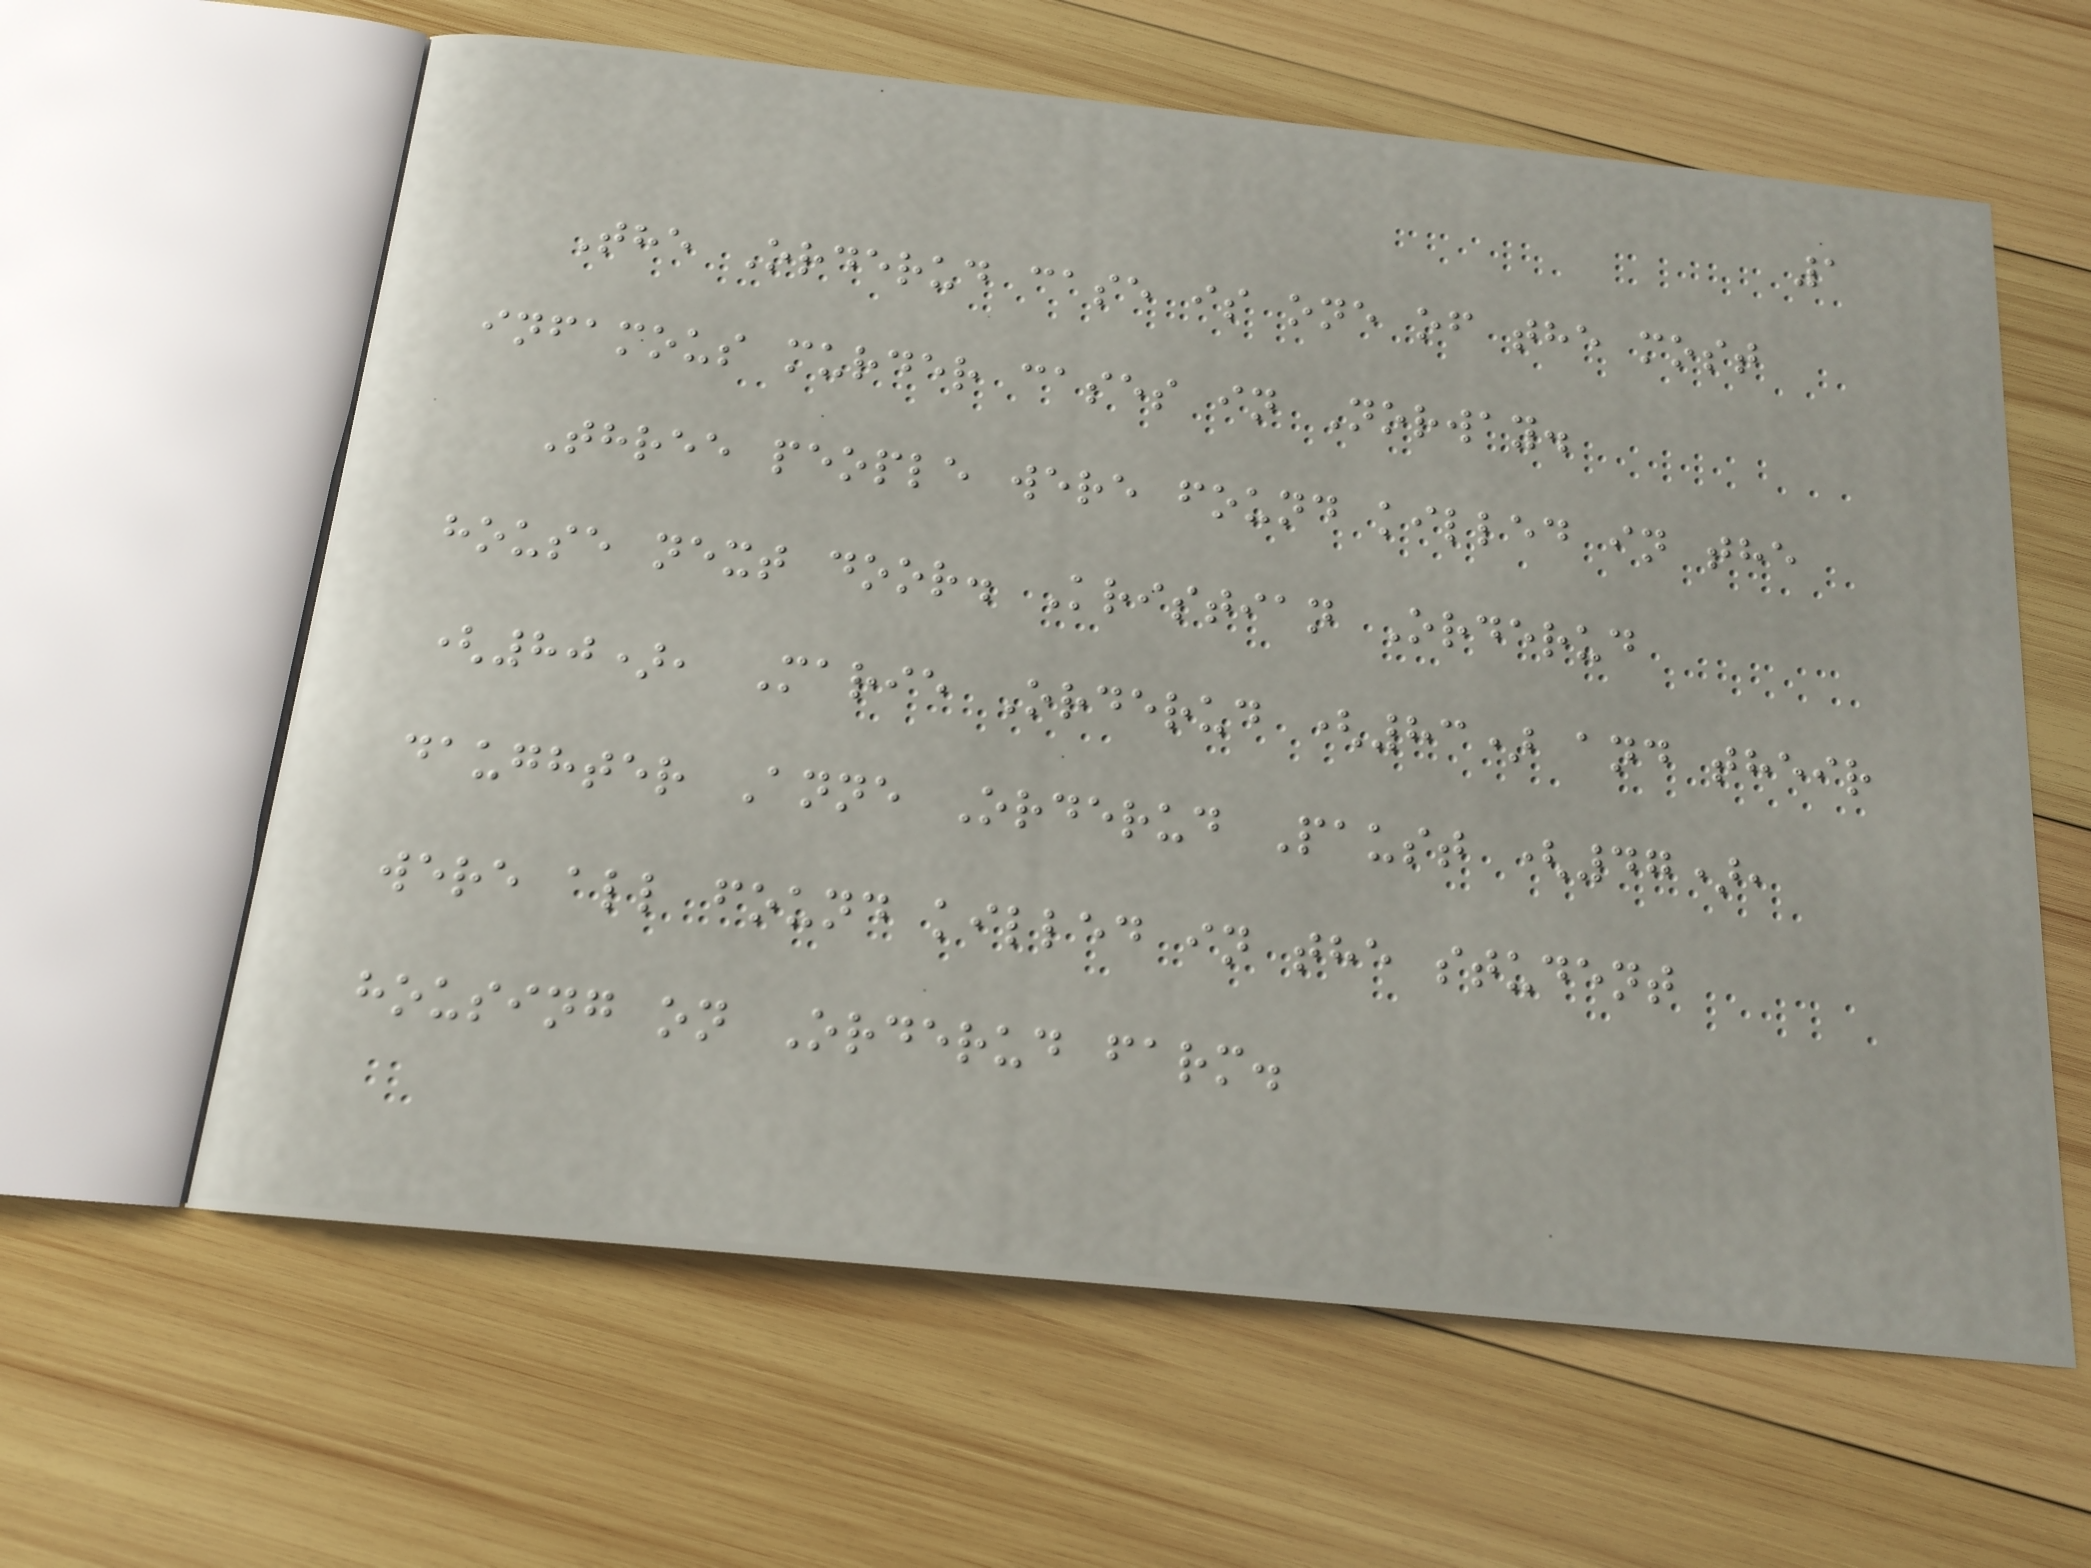1
The Orderud case is one of the most
infamous murder cases in Norway.
Three people were found killed in the
house next door. Kristian Orderud
(80), Marie Orderud (83) and their
daughter Anne Orderud Paust (47),
were all found killed in the student
housing on Orderud farm.
